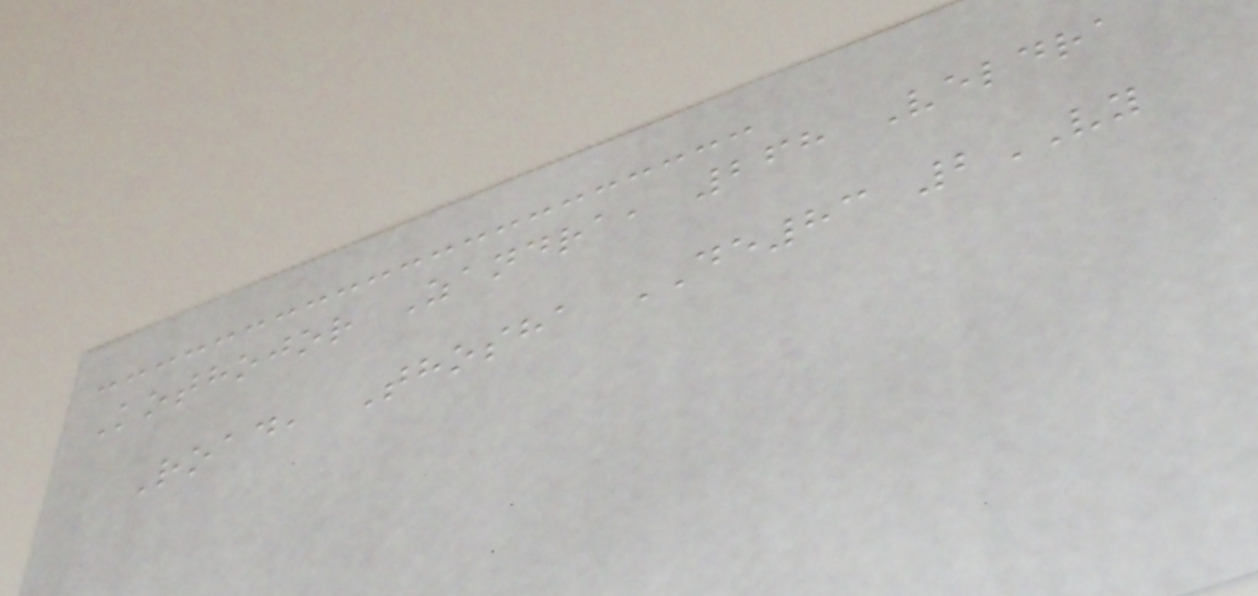Kothojor Zandra, 268 Veldra
Road, Thosha DE83 2VY
